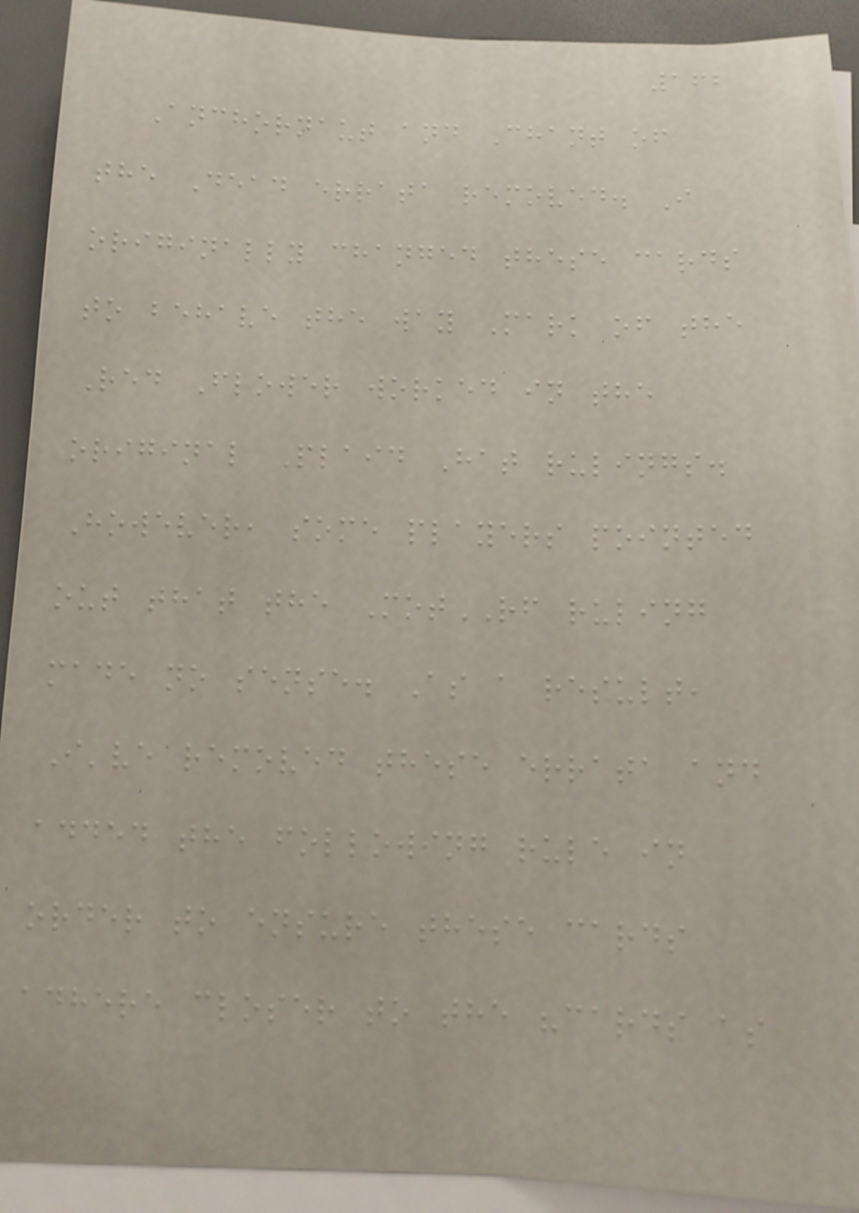162
Anchornaut and Chant of
the Dead errata removed. I
originally changed these cards
to behave the way Mark of the
Red Flower worked in the
original Plaid Hat rulings.
However, some players pointed
out that the MotRF ruling
made no sense. As a result,
I've removed these errata and
added the following rule in
order to ensure these cards
adhere closer to the "cards as
